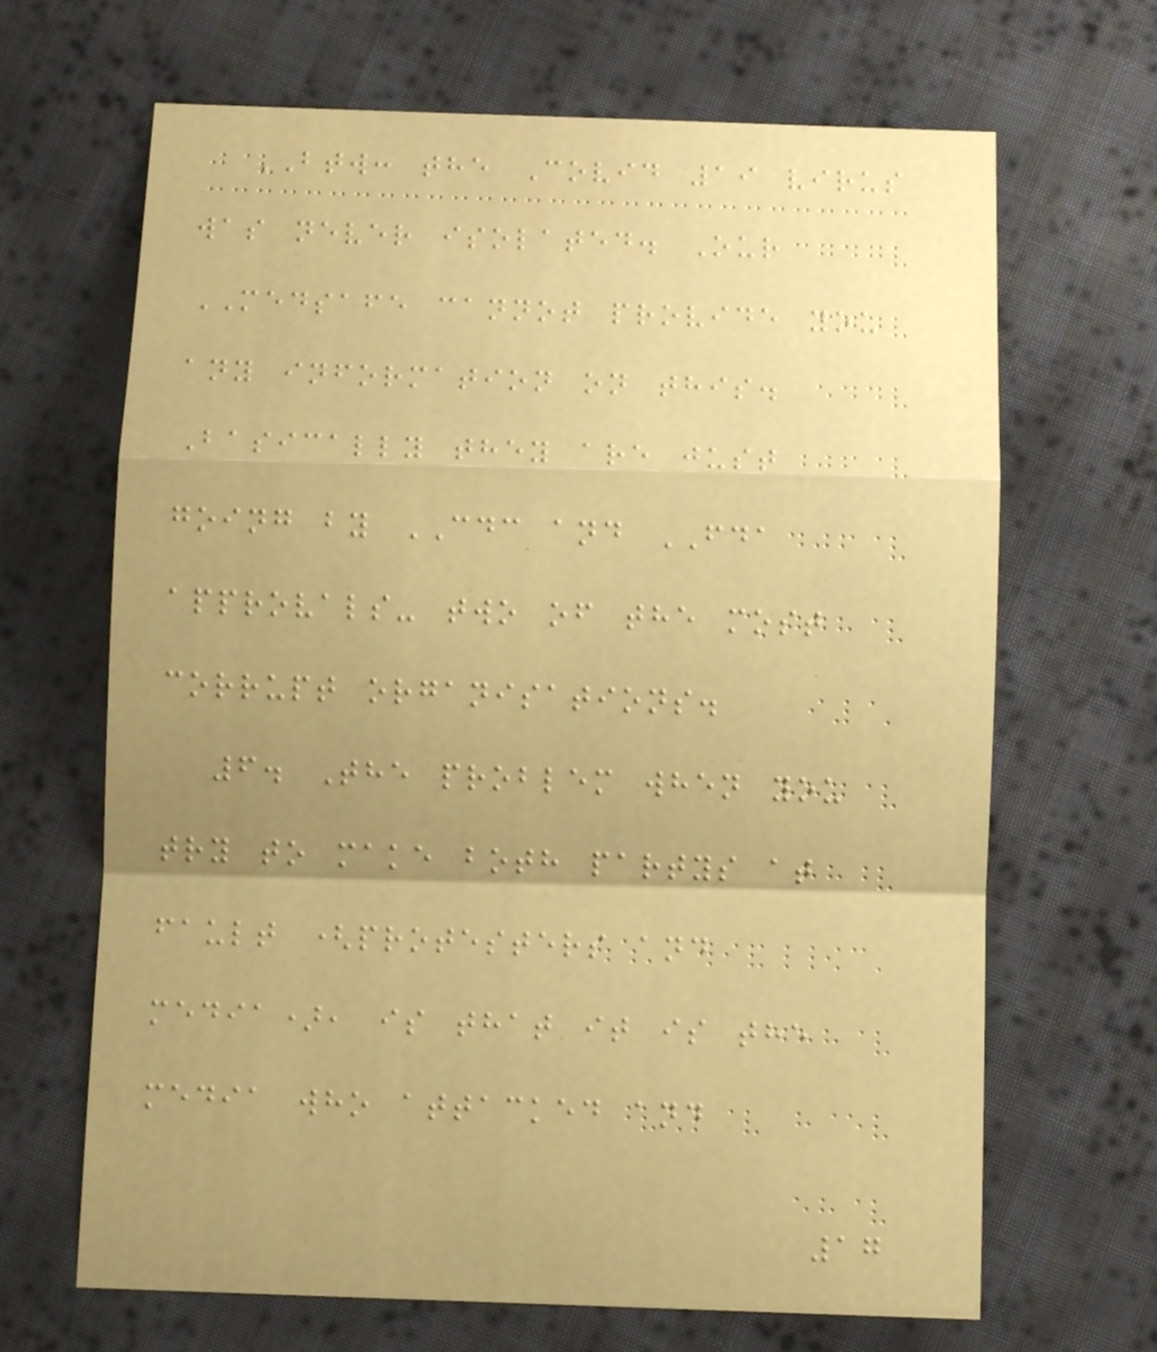BTW: the Covid 19 virus
was never isolated. Our
MEDSAFE cannot provide you
any information on this.
Basically they are just
going by CDC and FDA
approvals- two of the most
corrupt organisations.
6. The problem when you
try to make both partys at
fault (protesters and
media), is that it is the
media who attacked and
17
